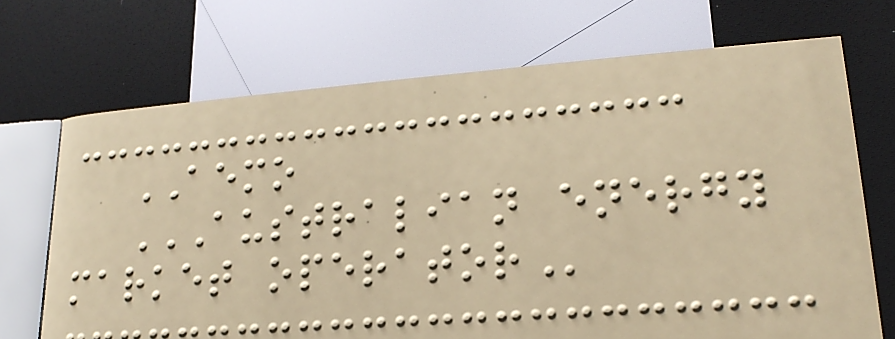AEMO
AUSTRALIAN ENERGY
MARKET OPERATOR
